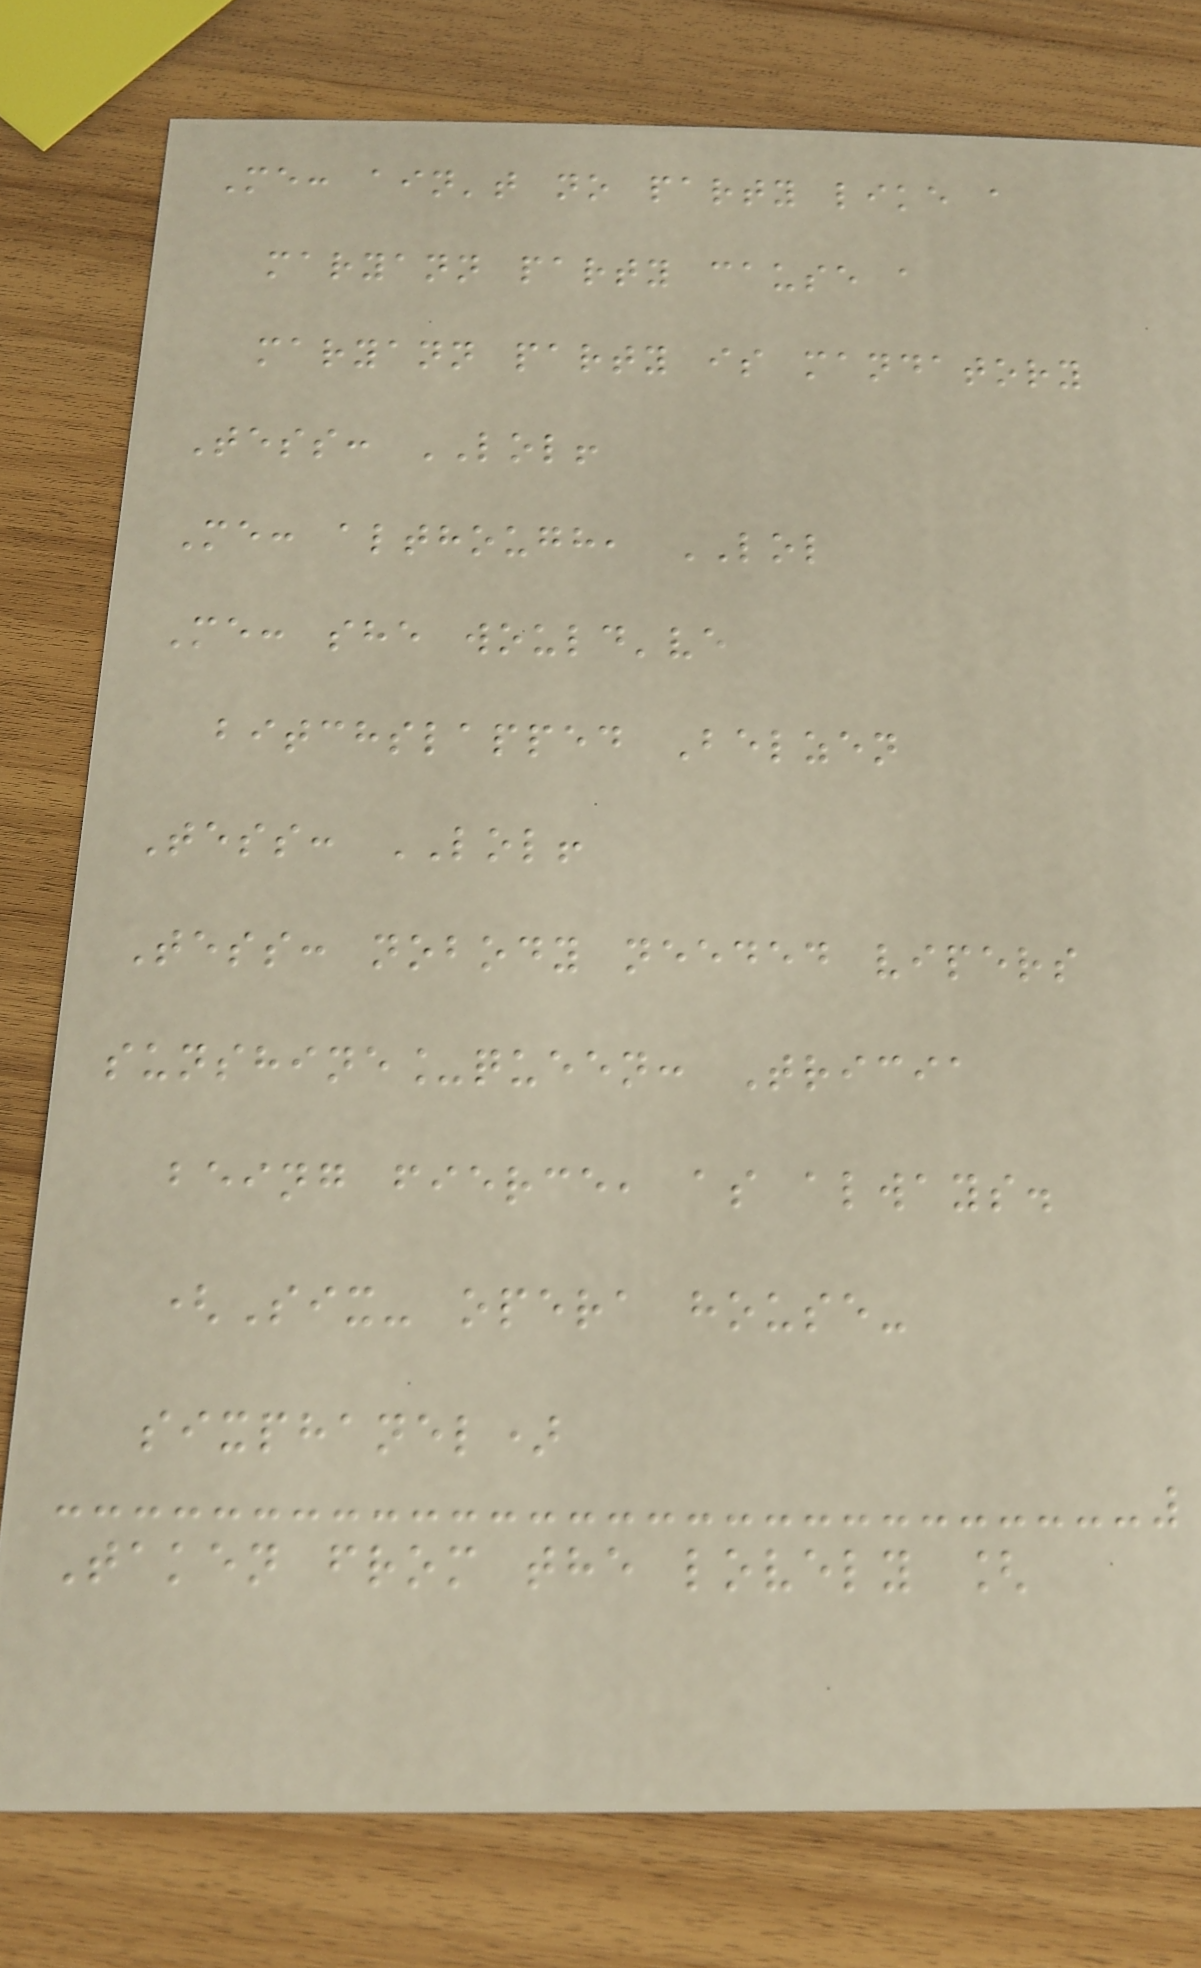Me: ain't no party like a
maryann party cause a
maryann party is mandatory
Tess: LOL!
Me: although, LOL
Me: she would've
bitchslapped Belzen
Tess: LOL!
Tess: nobody needed vipers
sunshine_queen: Tricia
being fierce, as always.
(Six- opera house-
sixphanel)
Taken from the lovely [
